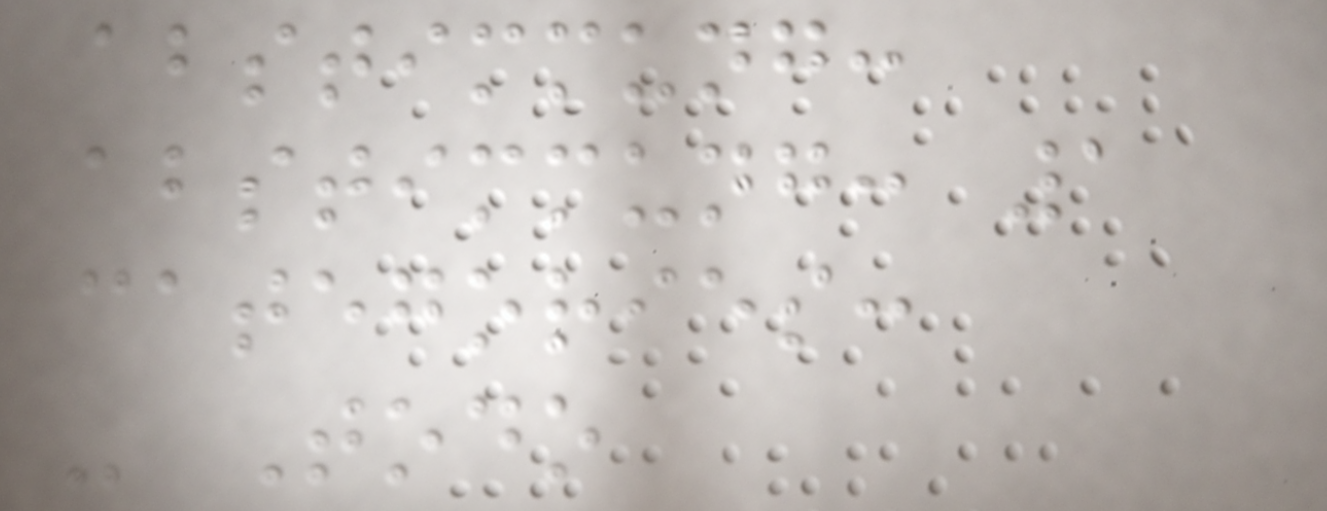abstimmung:
abstimmung: 1
categories:
- Todo
